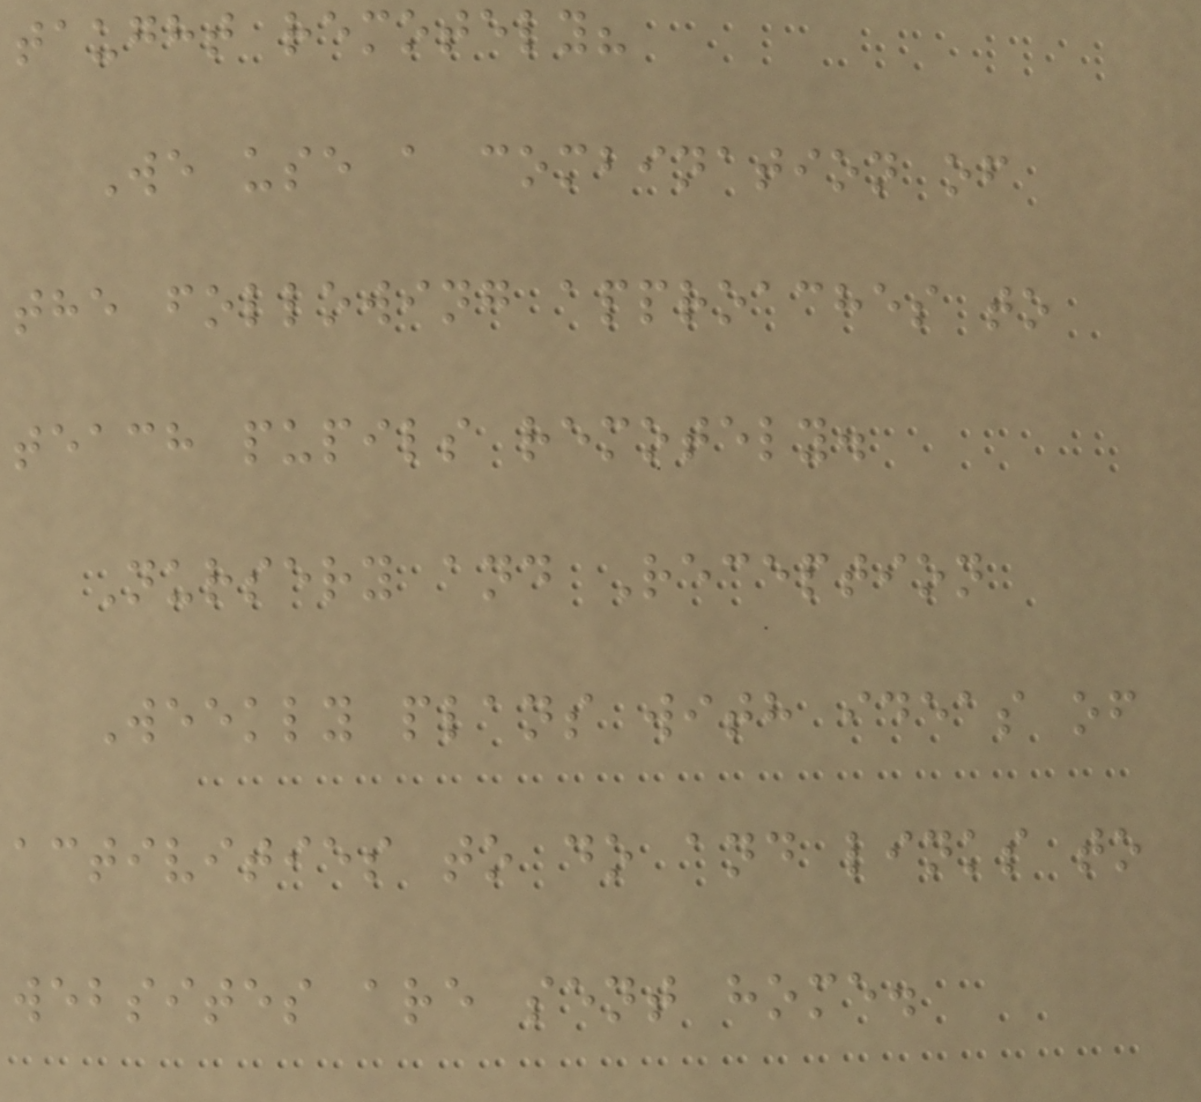taught remotely?
We use a combination of
the following approaches to
teach pupils remotely.
Nursery and Reception
Weekly plans with ideas of
activities to do and links to
websites are sent home.
